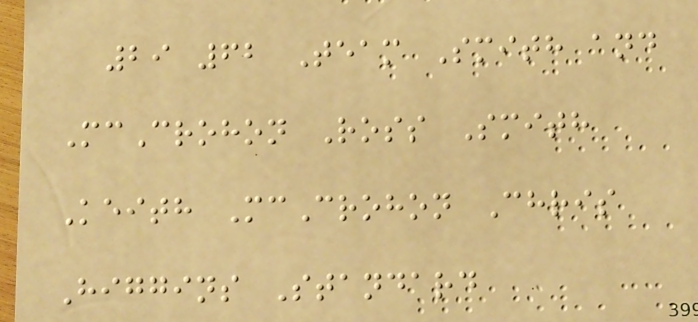29 62 Team Smith and
McCrohon Ross Smith
Keith McCrohon Chris
Higgins Standard
